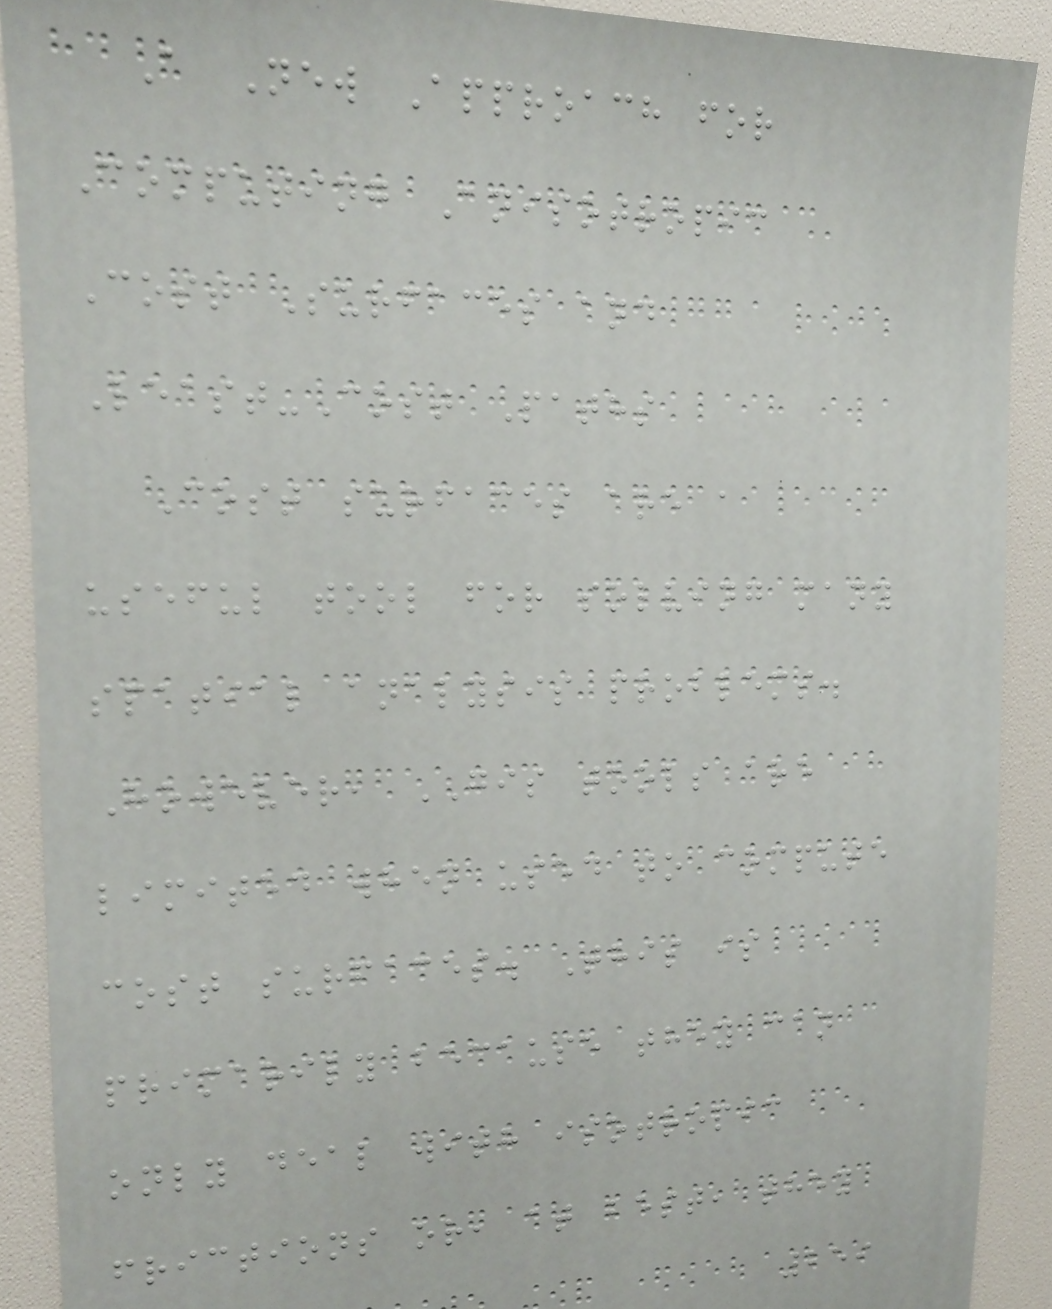A New Approach for
Computing Anisotropic
Cost Surfaces and
Least-Cost Paths
Cost surfaces are a
useful tool for solving many
spatial analysis problems.
However, GIS tools are
limited when used to compute
cost surfaces. This is
primarily because they can
only deal with isotropic
frictions or, at best, they
259
